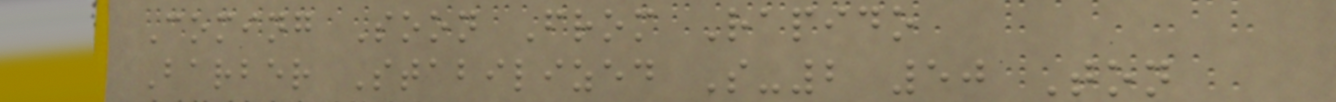Coming Soon From Rapido
Barber Stabilized S-2 50 Ton
